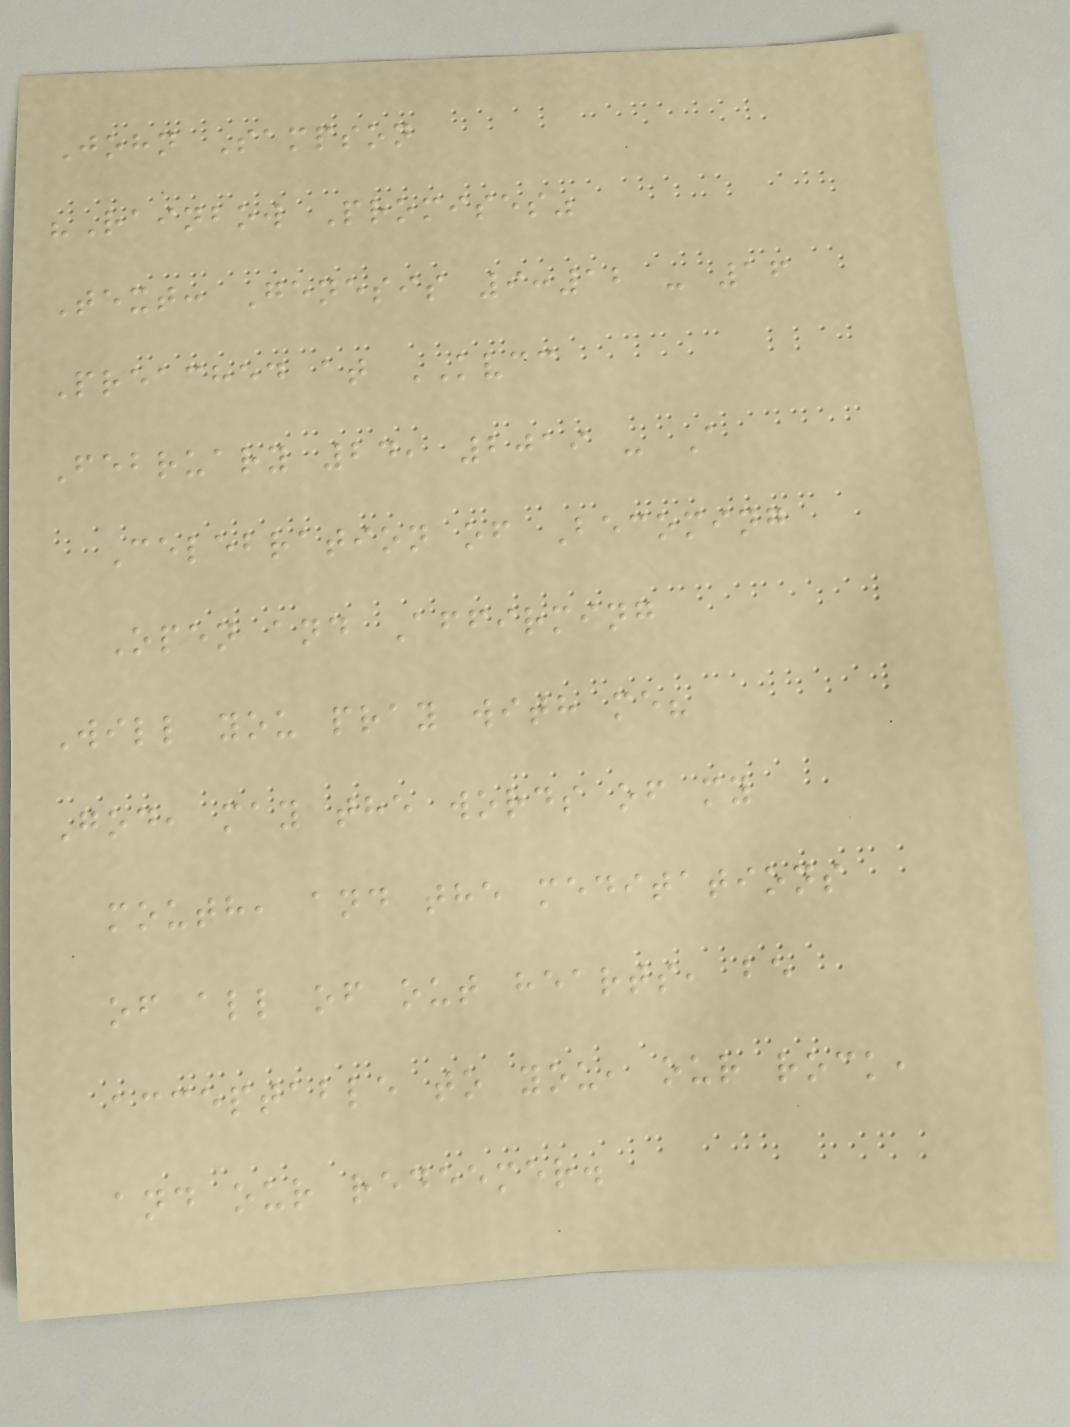John Sampson
"Rainbow Promises"
Text: Genesis 9:12 - 16
Preached at KVCC
February 24, 2019 - A
Celebration of Becoming
Open and Affirming
Will you pray with me?
God, may the words of my
mouth, and the meditations
of all of out hearts, be
acceptable to you, our rock,
and our redeemer.
